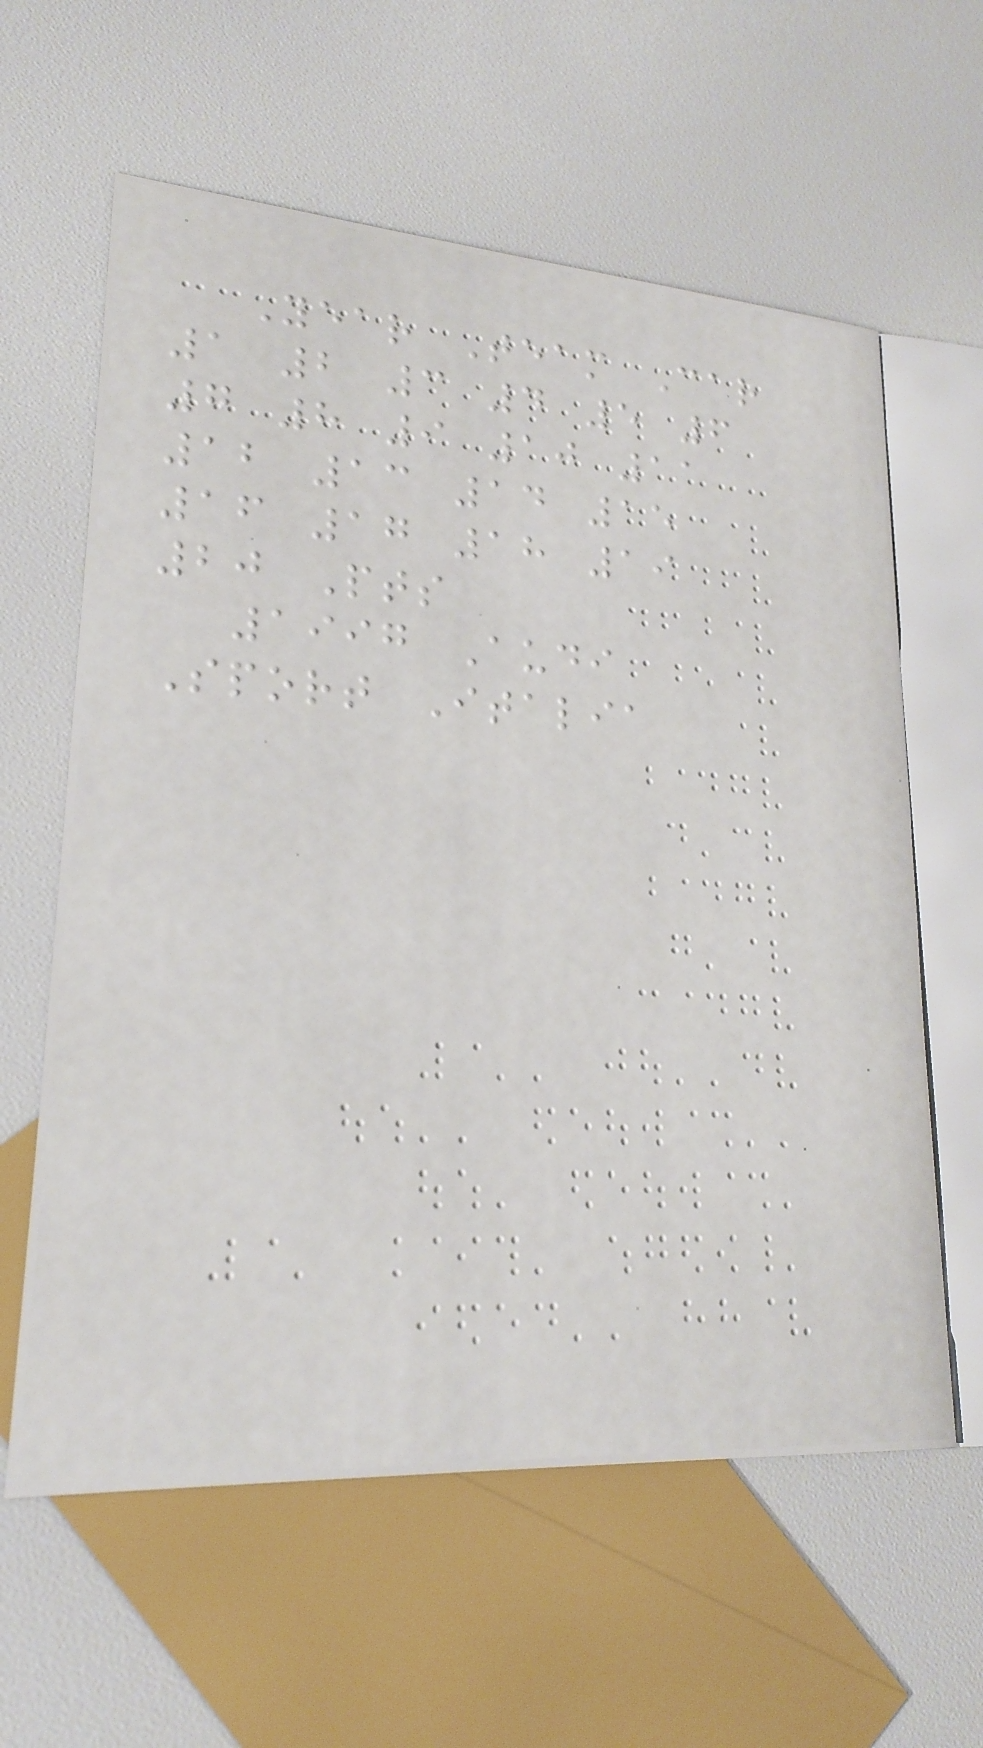Year Team Car
1 2 3 4 5 6
7 8 9 10 11
12 13 14 15
16 17 18 19
20 Pts
1997 Audi
Sport Italia
